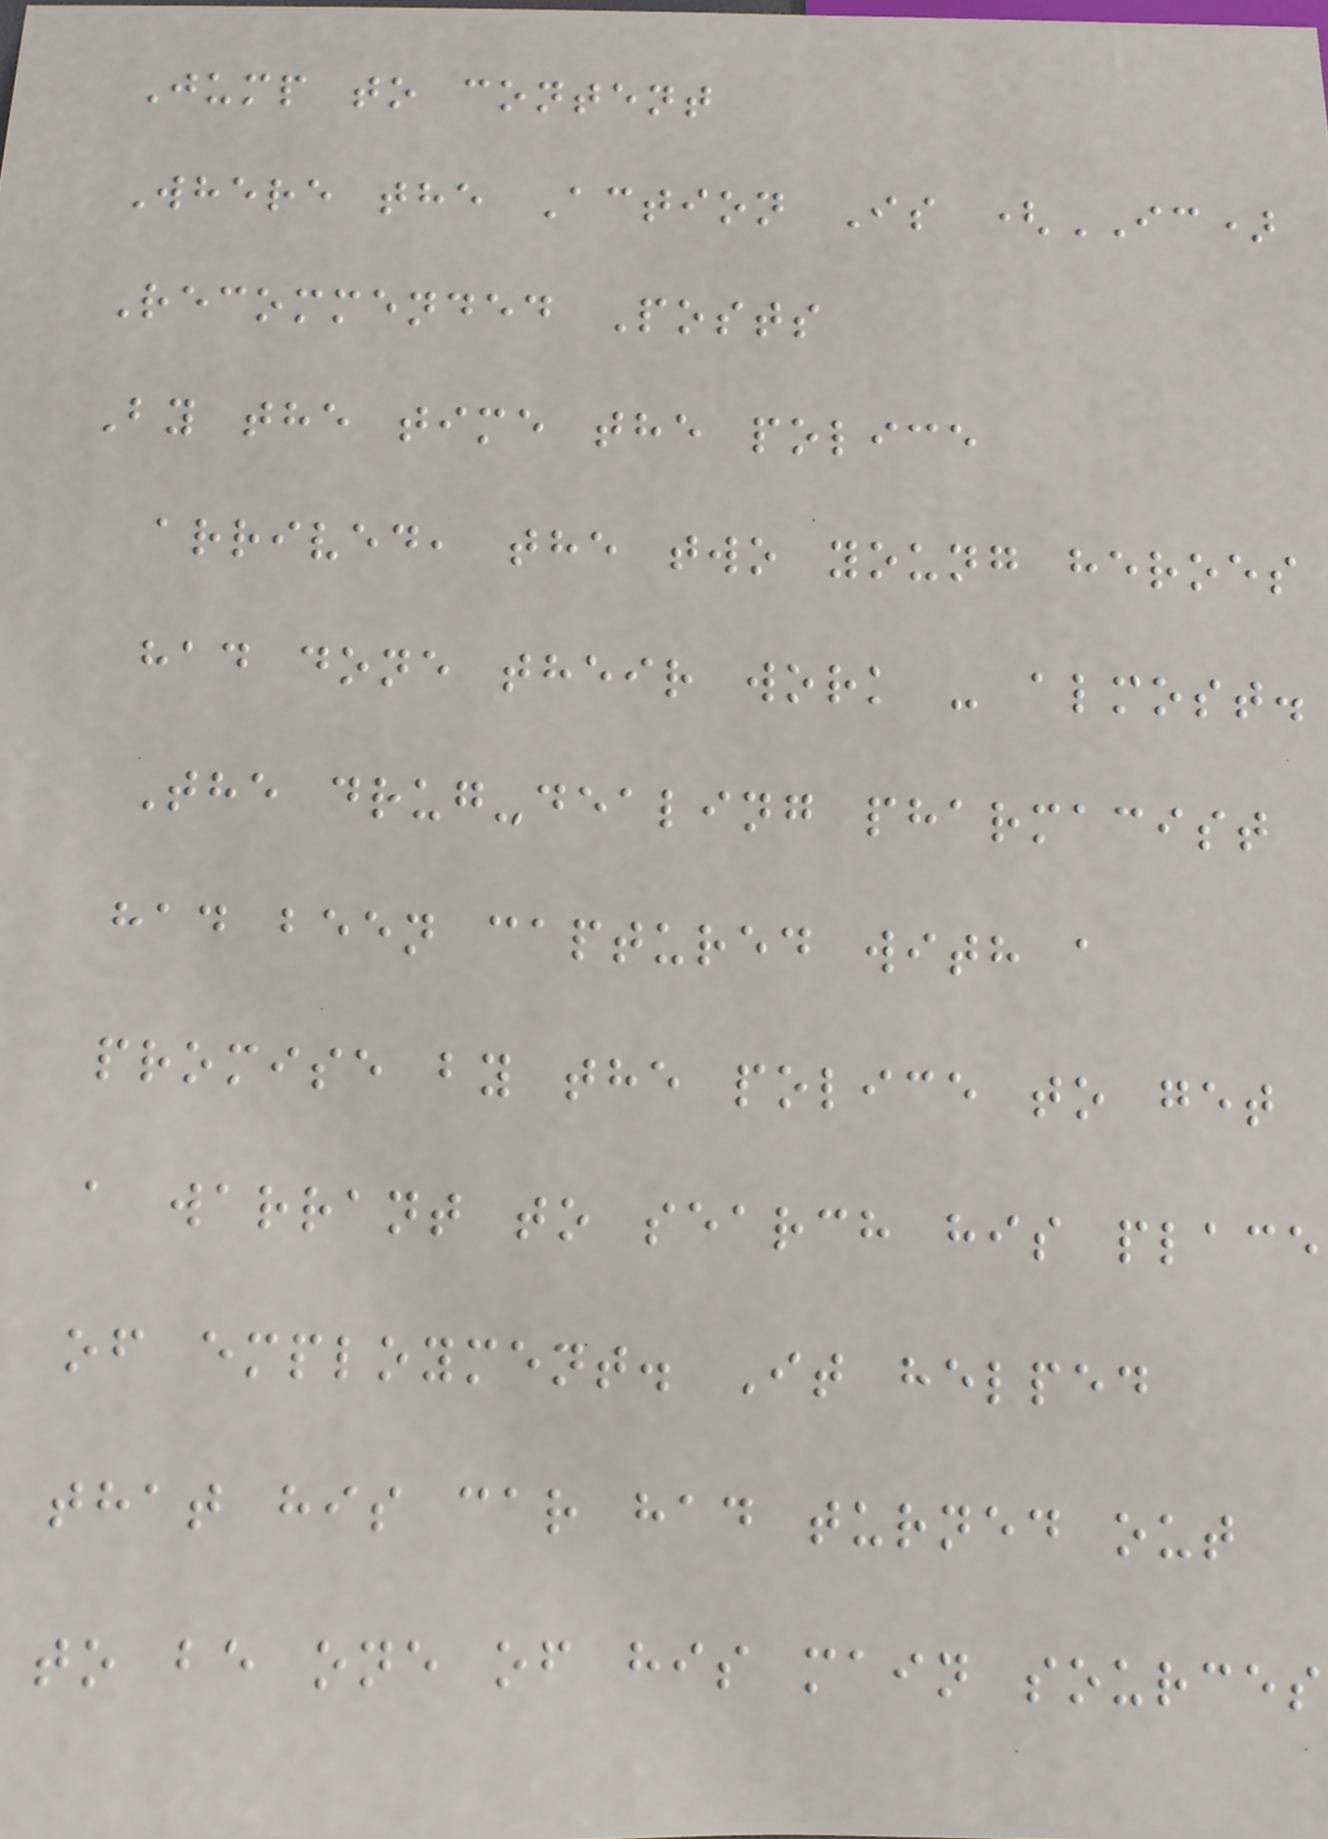Jump to content
Where the Action Is (IC)
Recommended Posts
By the time the police
arrived, the two young heroes
had done their work - almost.
The drug-dealing pharmacist
had been captured with a
promise by the police to get
a warrant to search his place
of employment. It helped
that his car had turned out
to be one of his main sources
